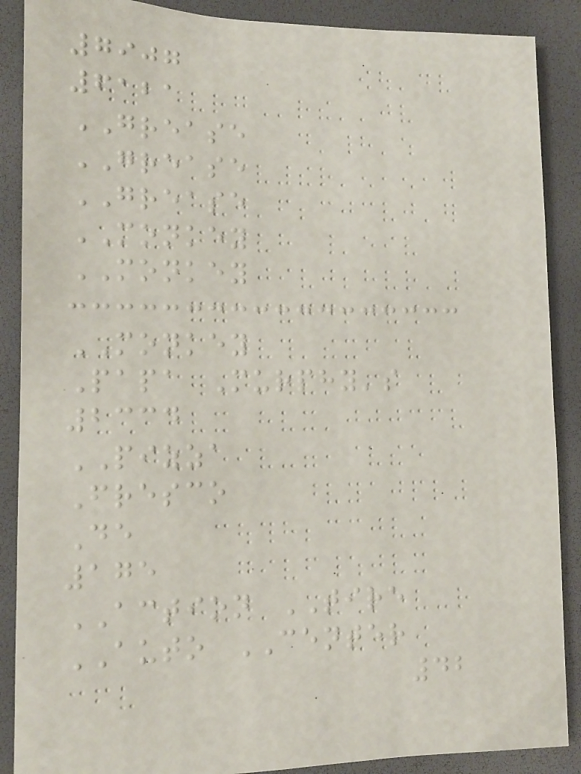7907
6121
GREASE
GREASE
GREASE
MONKEY
MONKEY
MONKEY
Papa Murphy's
2334
PIZZA
Fresco
De
175
ACTION TIRE
AUTO CENTER
42
